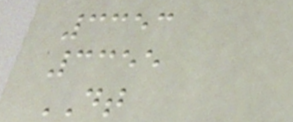3353
3355
DT
